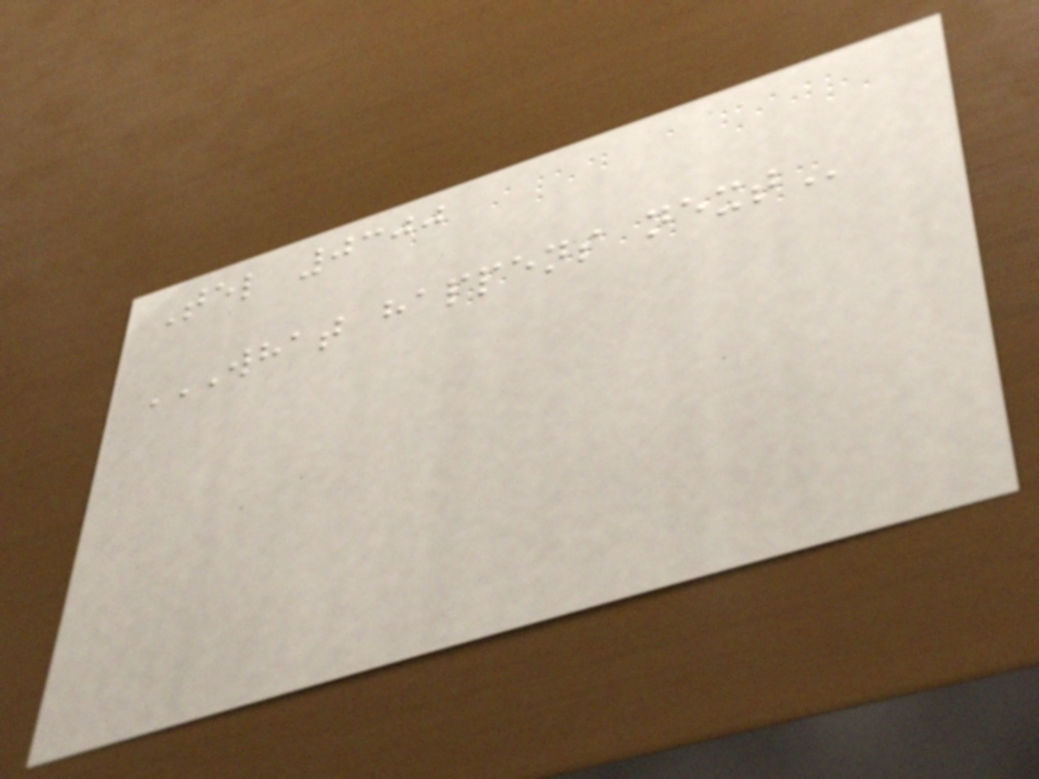Tel 0300
WHAT HAPPENS NEXT
